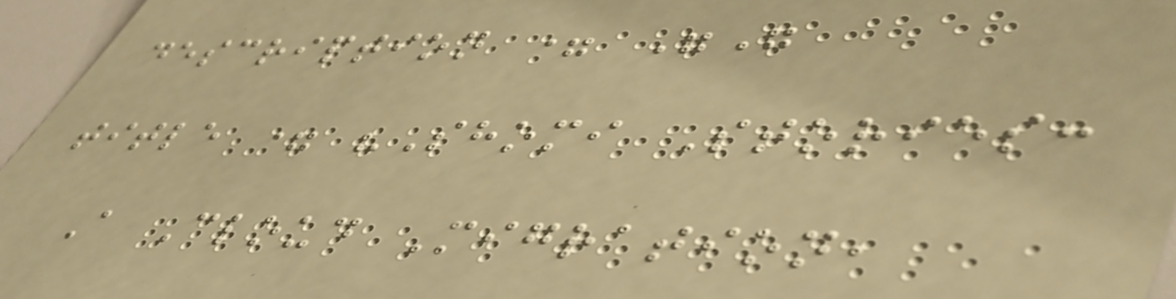description = ""
title = "Shomi Stories:
A Cloud Migration,
